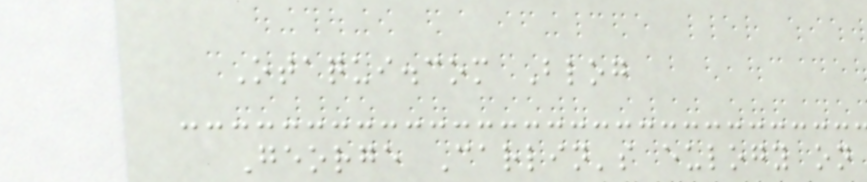Otaqui.com Blog
George Carlin's eulogy on
